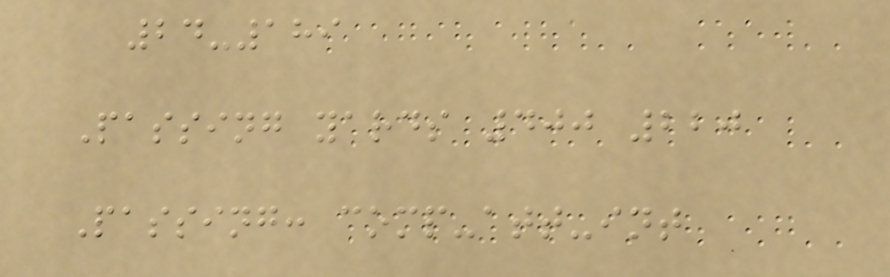24-189
Passing yards 400 220
Passing: comp-att-int
